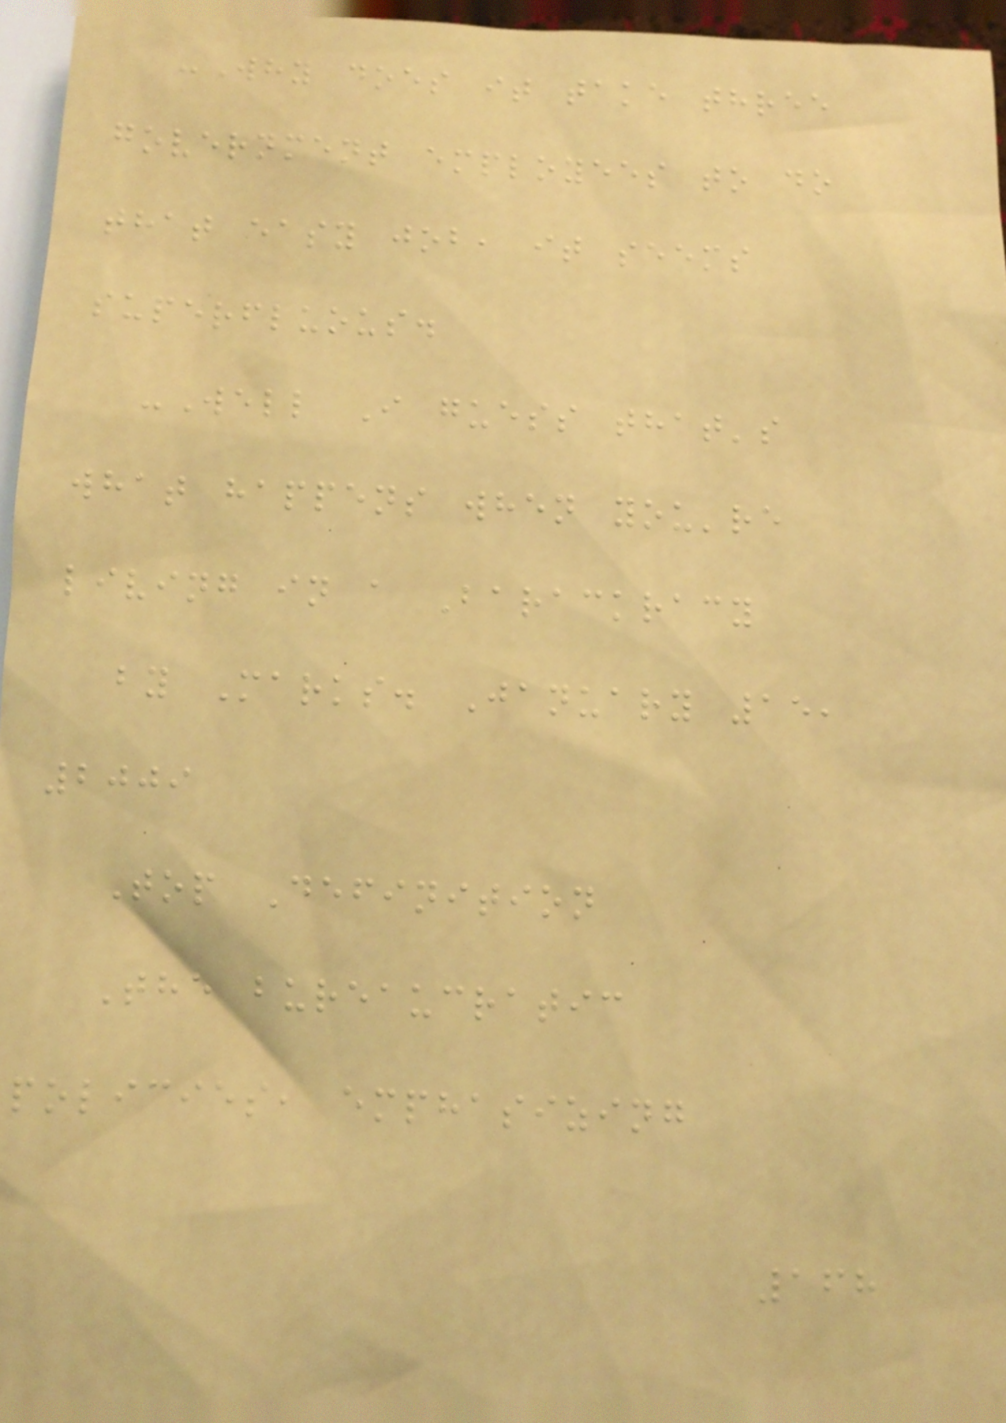-Why does it take three
government employees to do
that easy job, it seems
superfluous.
-Well I guess that's
what happens when you're
living in a Barackracy
by Marks. January 15,
2009
Top Definition
The bureaucratic
policies, emphasizing
168
